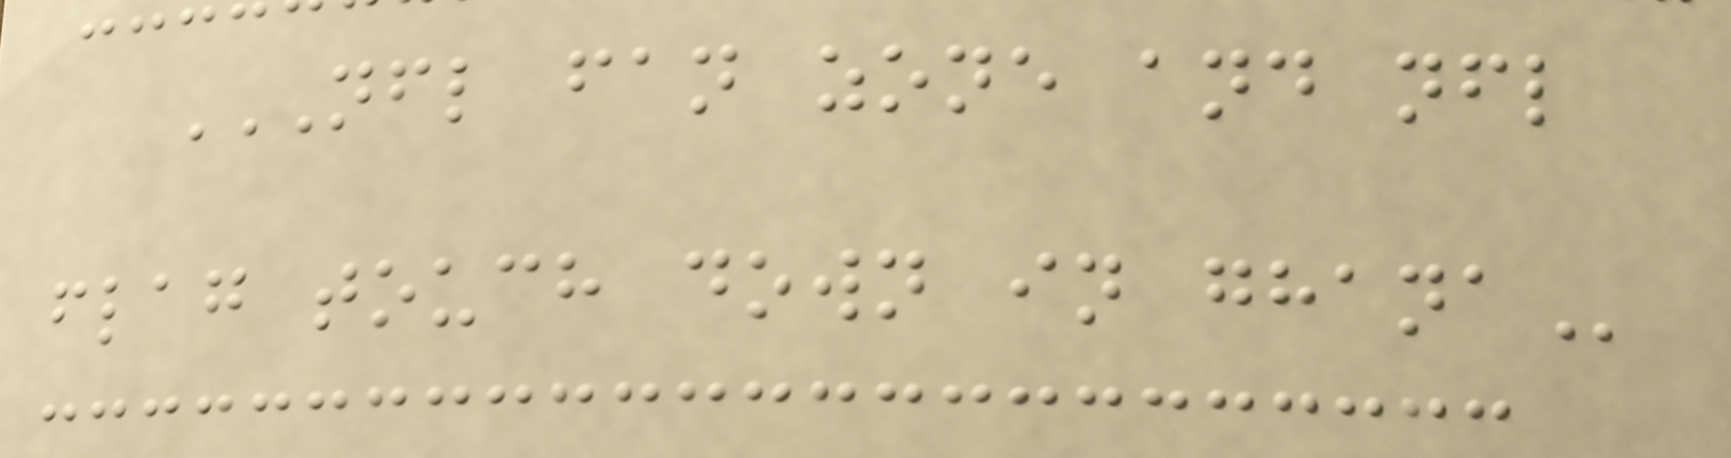NFL FAN ZONE AND NFL
FLAG TOUCH DOWN IN GHANA
